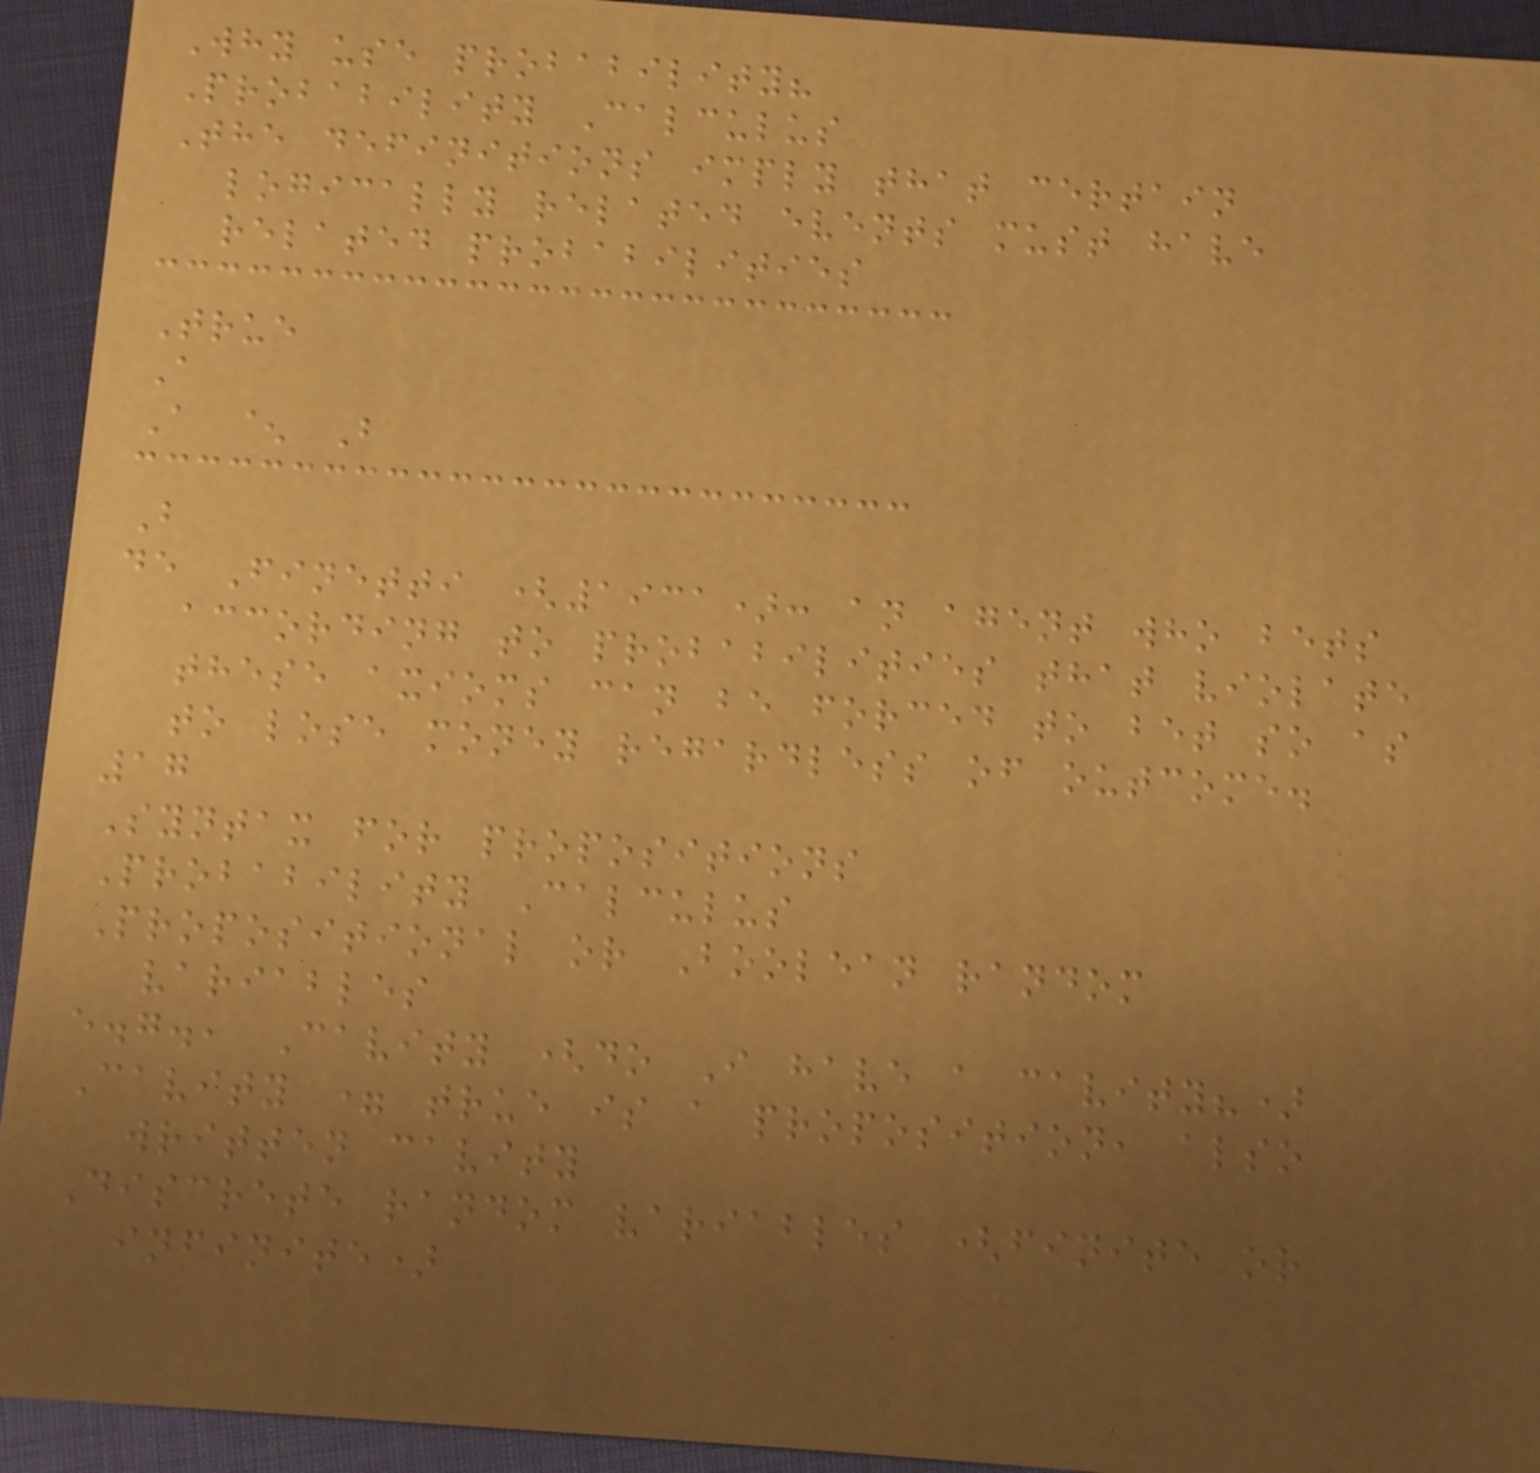Why use probability?
Probability Calculus
The definitions imply that certain
logically related events must have
related probabilities
True
A
A ^ B
B
de Finetti (1931): an agent who bets
according to probabilities that violate
these axioms can be forced to bet so as
to lose money regardless of outcome.
17
Syntax for propositions
Probability Calculus
Propositional or Boolean random
variables
e.g., Cavity (do I have a cavity?)
Cavity = true is a proposition, also
written cavity
Discrete random variables (finite or
infinite)
